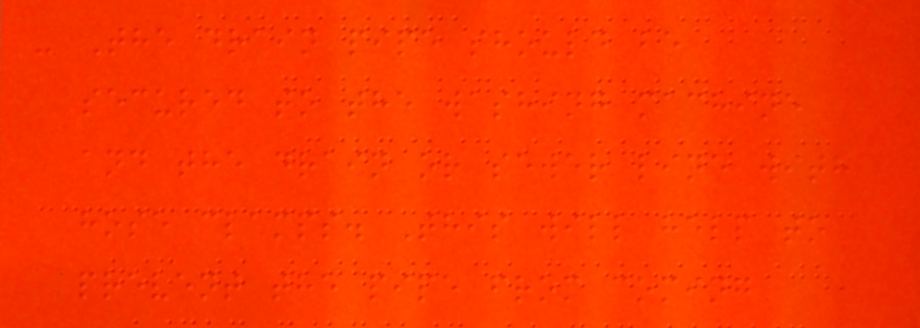- The drain pipe should be
secured to the washing machine
and the drain or sewer line with
hose clamps. This will help to
prevent the pipe from coming
